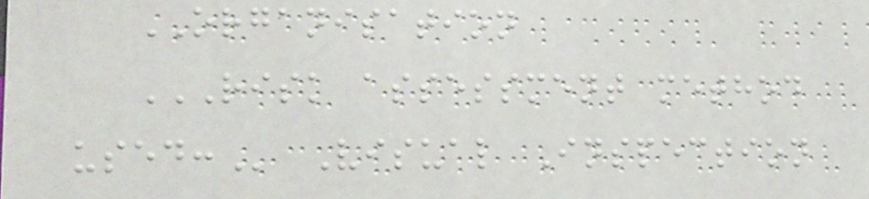ORGANISATION
RISK ASSESSMENT METHOD
USED: Visual Inspection
